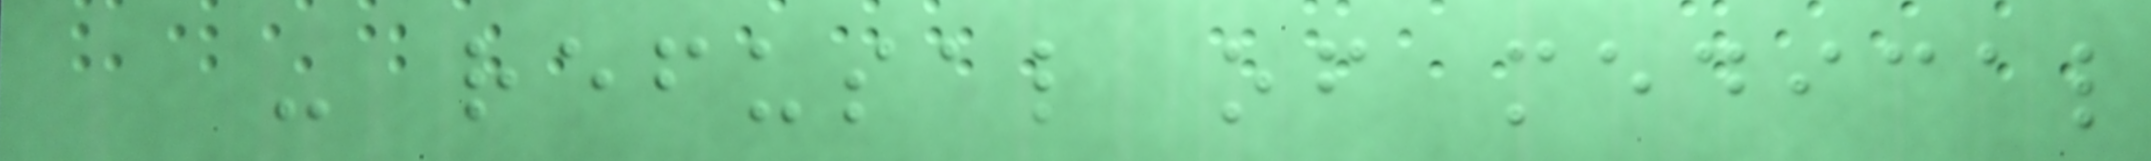- refusal of medical
